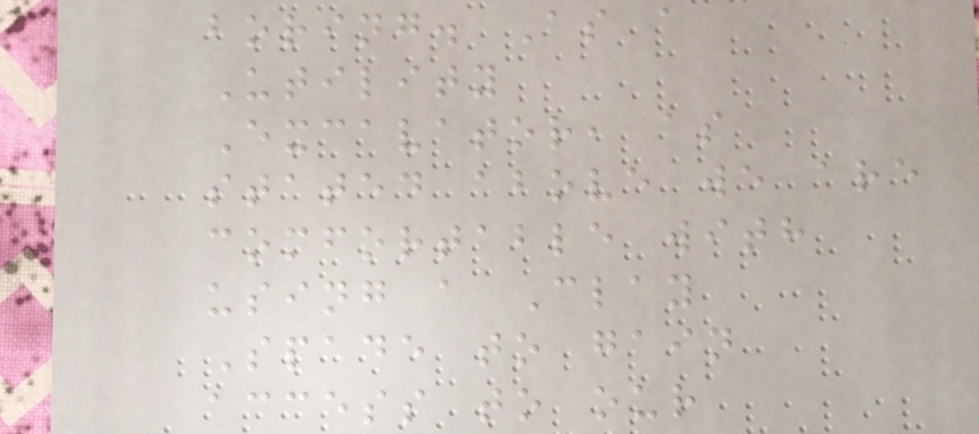boring. As a
Utility
Excavator, as
stated above we are
comfortable with
using a Clay
Spade to gain
access to our
